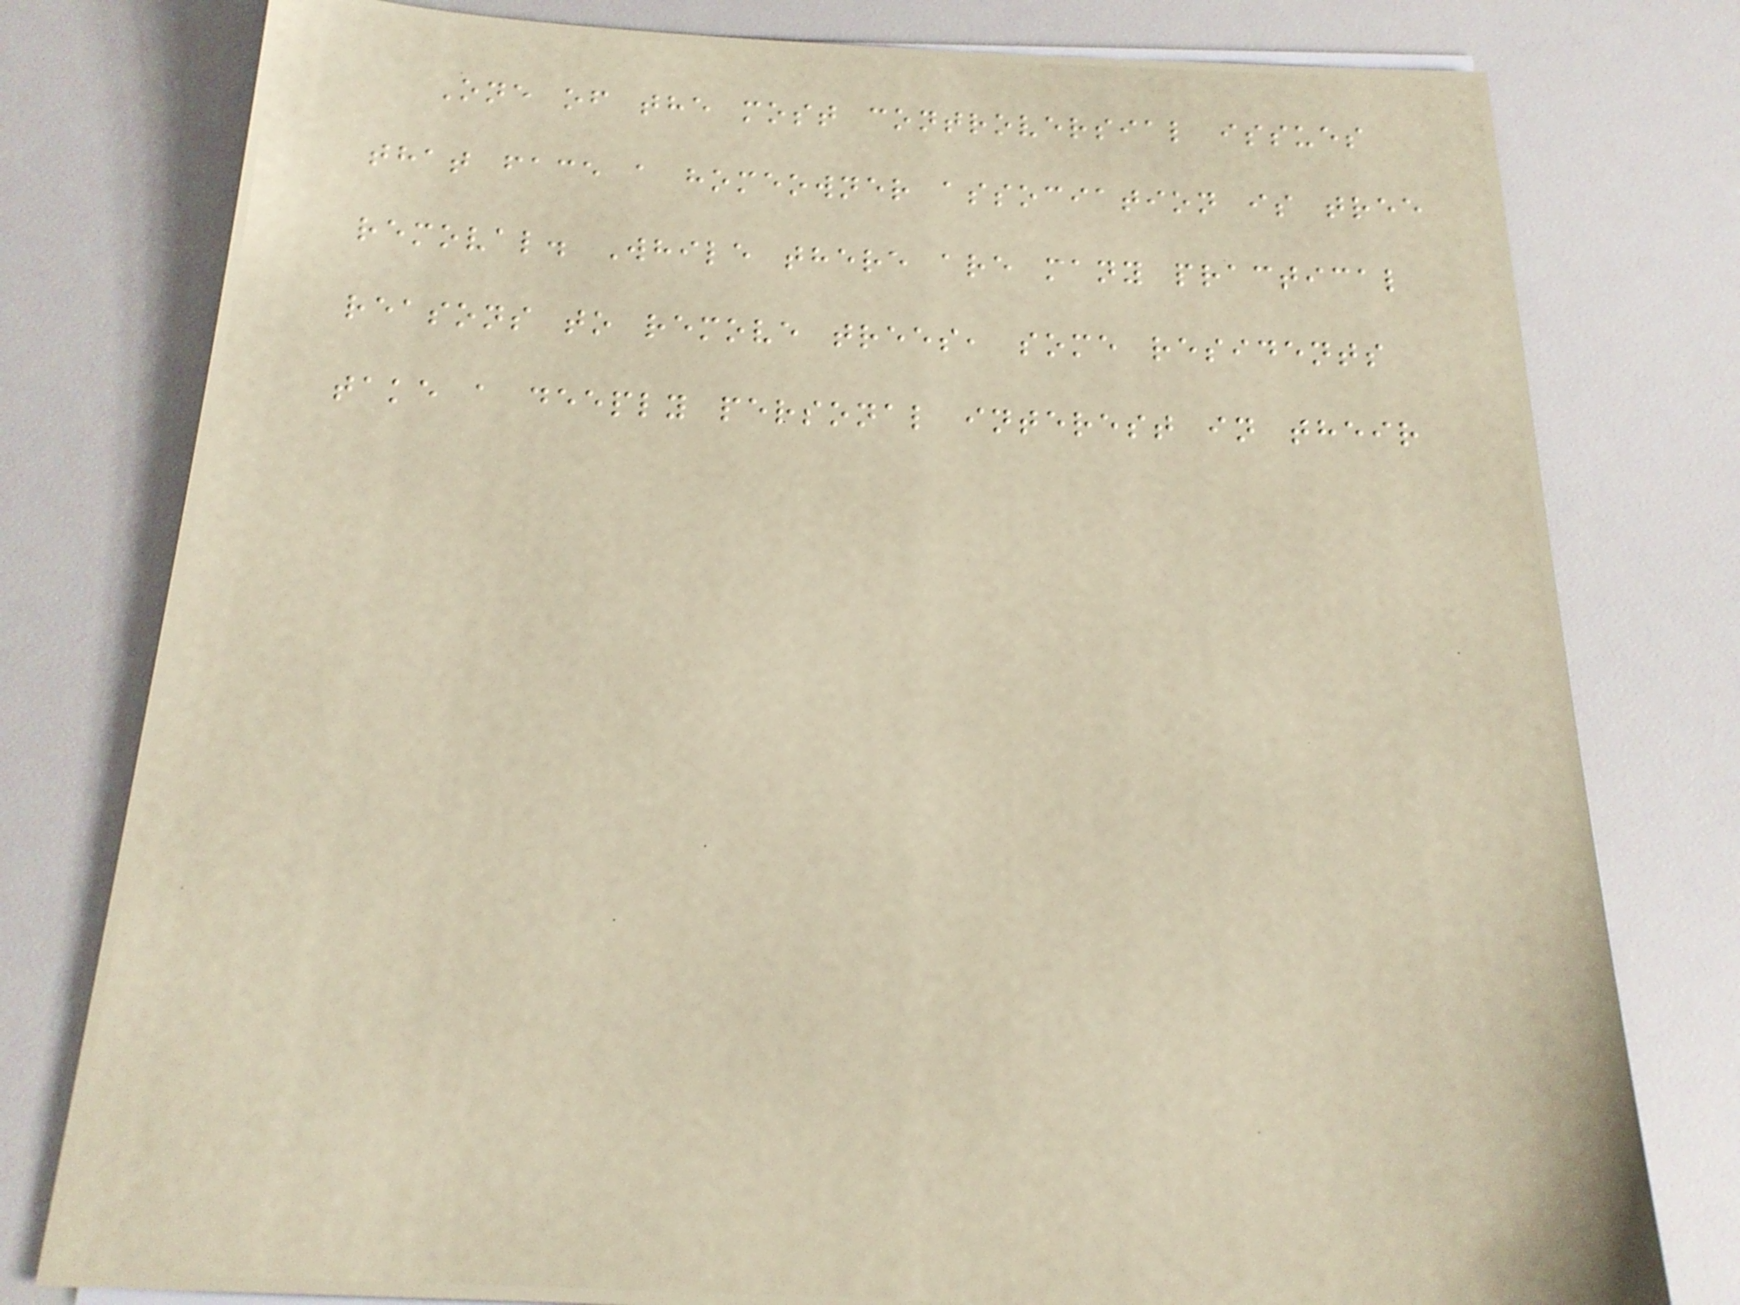One of the most controversial issues
that face a homeowner association is tree
removal. While there are many practical
reasons to remove trees, some residents
take a deeply personal interest in their
